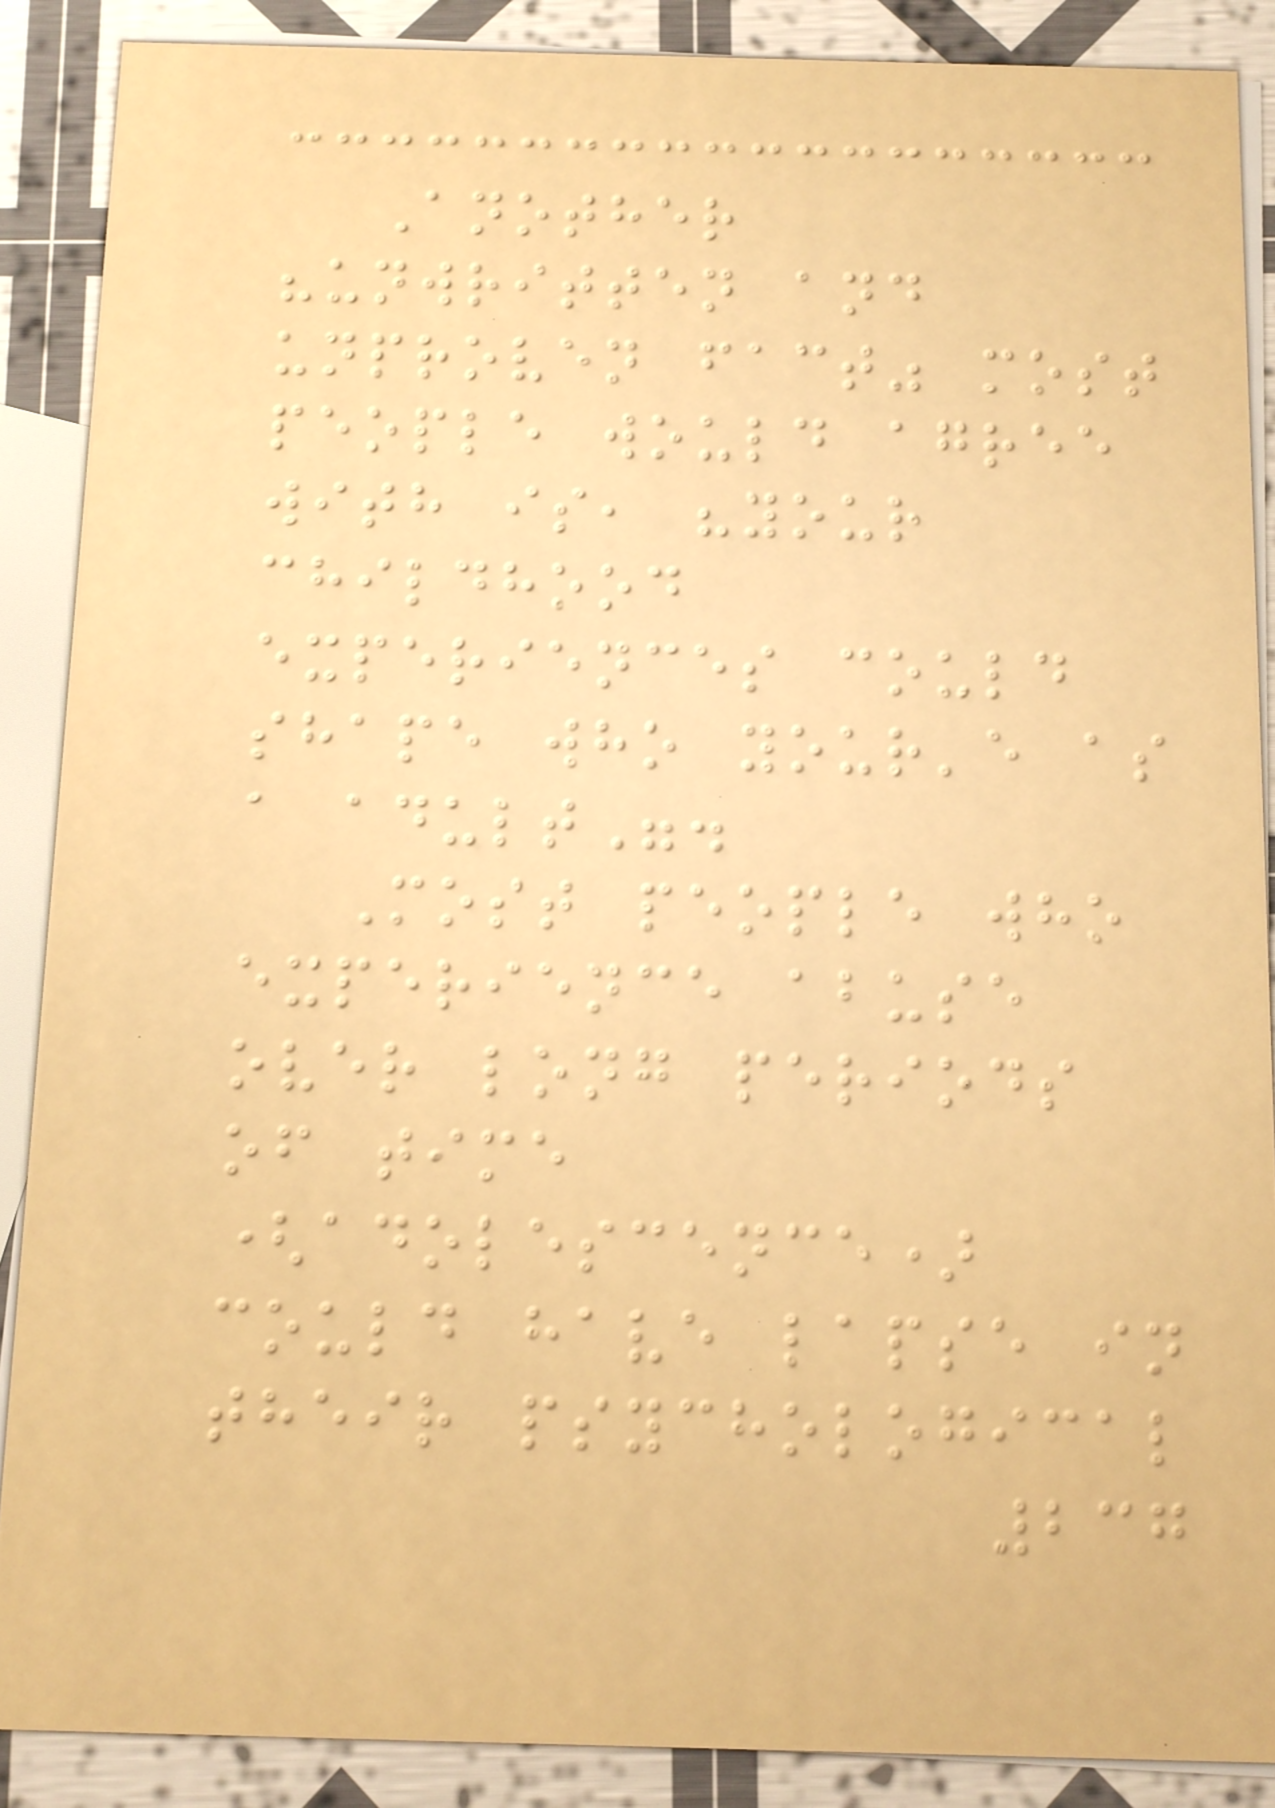Another
"unwritten and
unproven fact" most
people would agree
with is, "your
childhood
experiences could
shape who your'e as
a adult".
Most people who
experience abuse
over long periods
of time
(adolescence)
could have lapse in
their psychological
237
